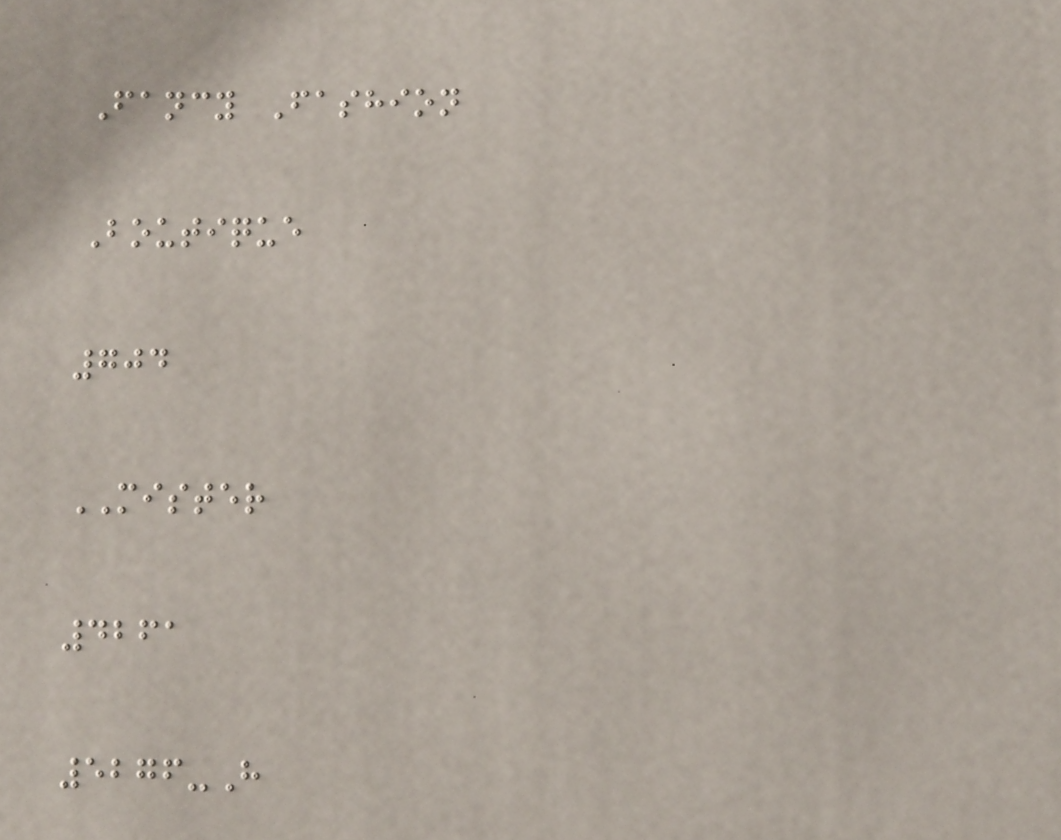Fancy Fashion
Boutique
704
MISTER
4261
5276-H
